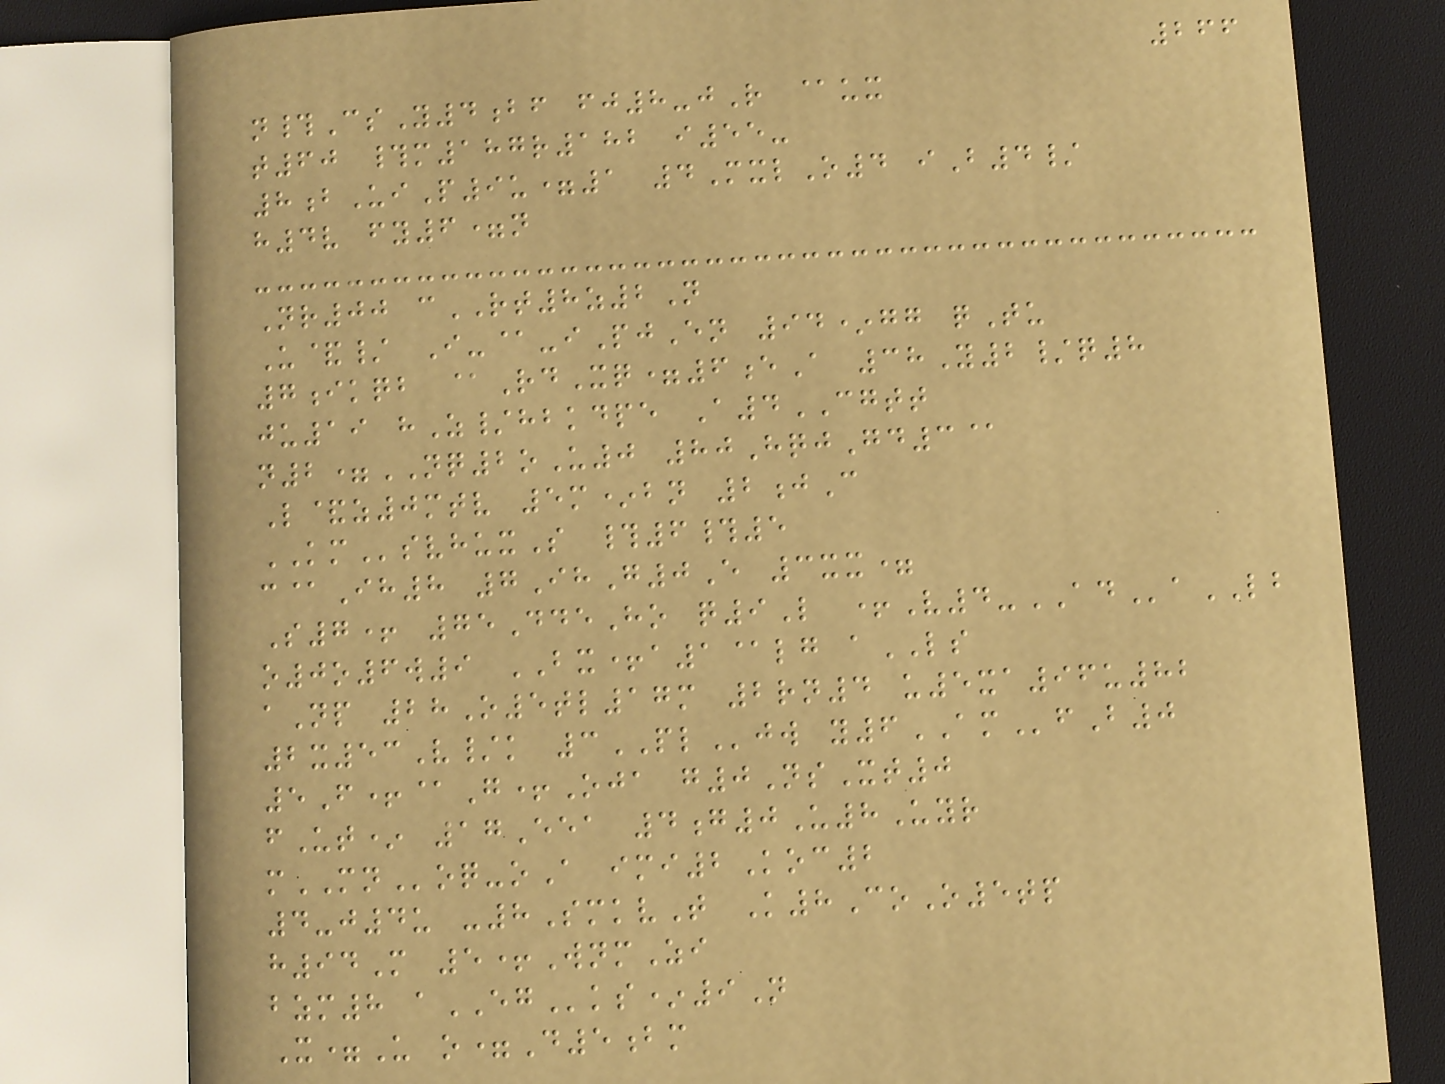266
n#CsY4bf fj8-jR @ux
t60 #m187r182 i55-
8bUiP9u=1 4MxlO4 iB4/
h4v fy6=n
Nr00 cRT8z2N
U&/ I-@-iPjEn 94*gg qTu
7ikqb @RdXq=6eA 38Y2/q8
ju19 hZ/hbkdpe A4CGTT
n2=NQ2oU0 80HqjGd3@
L&z0mtv 5m*bn 2jC
KMsvhuxS #6#5
c@Ih8 7IhG0E 3xx=
S7+ 75DdeHo q9L +V4-ADaLB
o0o6w9 BX+a1@lg aLS
aNp 28O5tl17m 2rn4 u5xa96u82
2x53V/k 3PLjw y6AMfB0
5F+@G+Oja g0NsXt0
fUt* 17Eea 4g0U8Uyr
mMNoq-oA imi2Koc2
4-j4u -8SmkvT K8CoO5tp
h94M 5+WnmZi
bzm8 aEGks*9N
X=U o=D5bm
